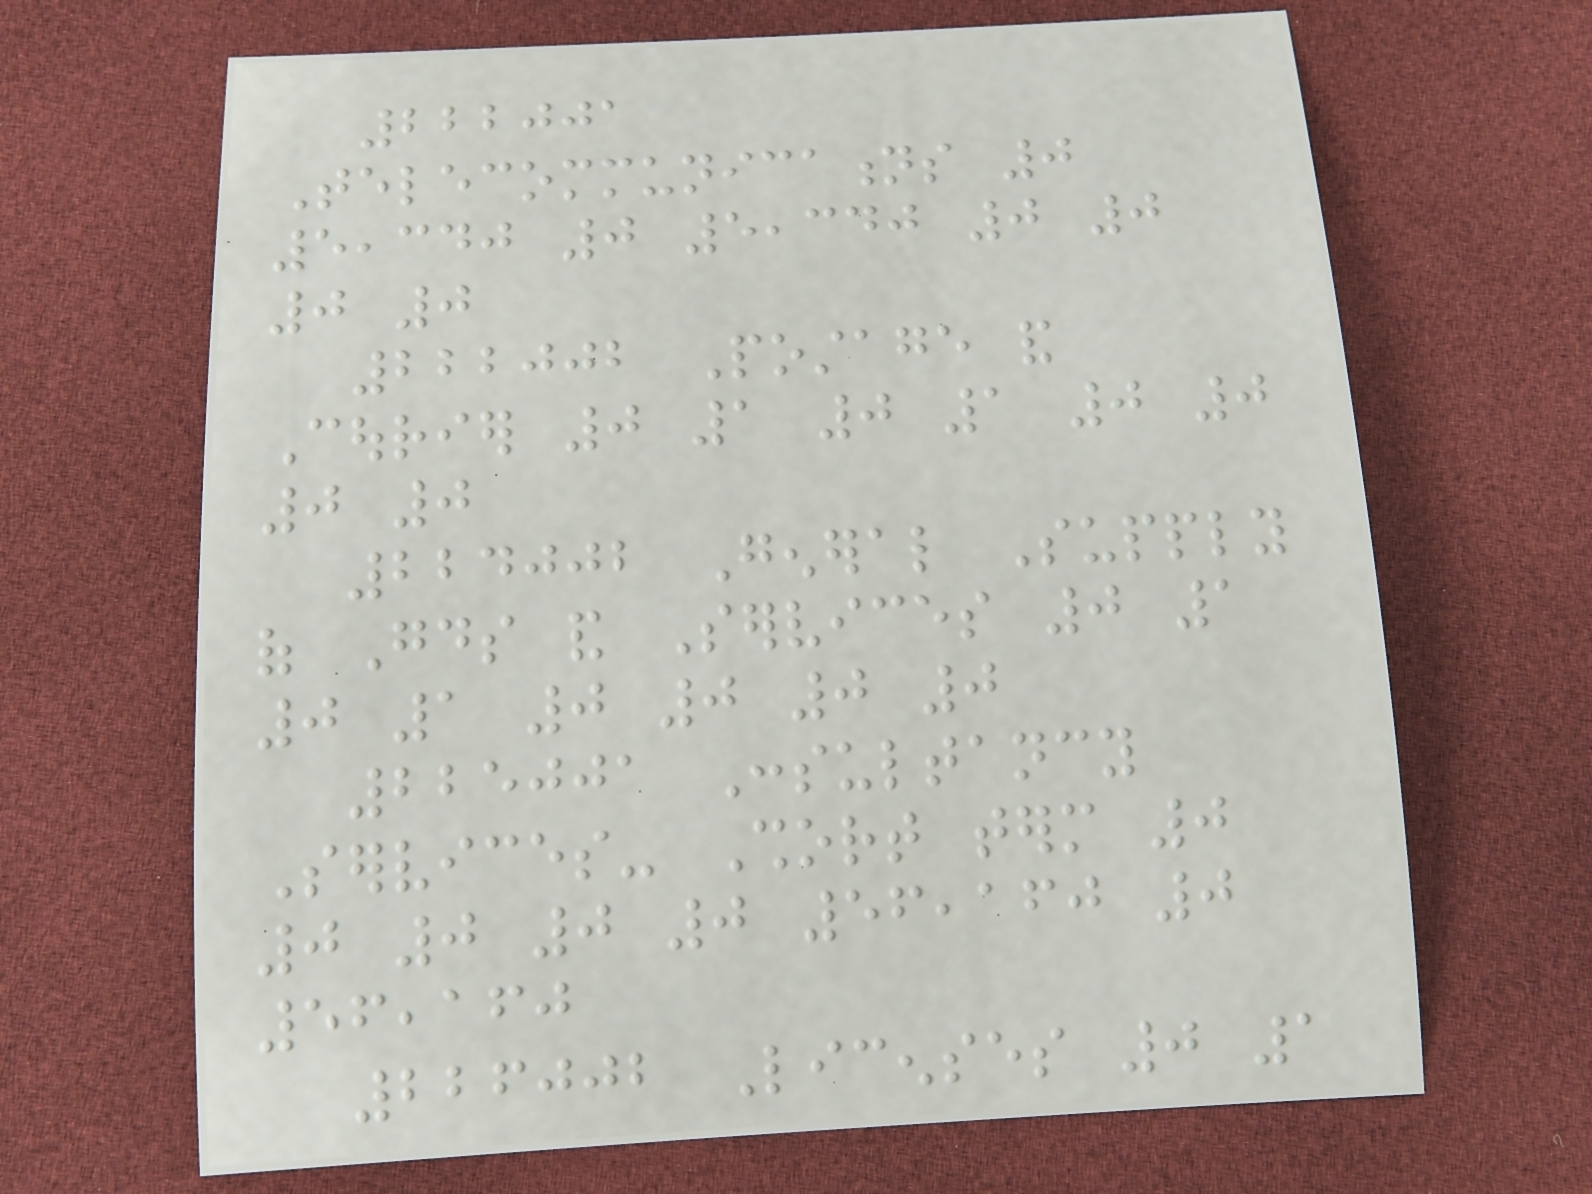222001
Telecommunications 0
5,340 0 5,340 0 0
0 0
222002 Postage and
Courier 0 1 0 1 0 0
0 0
224002 General Supply
of Goods and Services 0 1
0 1 0 0 0 0
225001 Consultancy
Services- Short term 0
0 0 0 0 56,160 0
56,160
226002 Licenses 0 1
